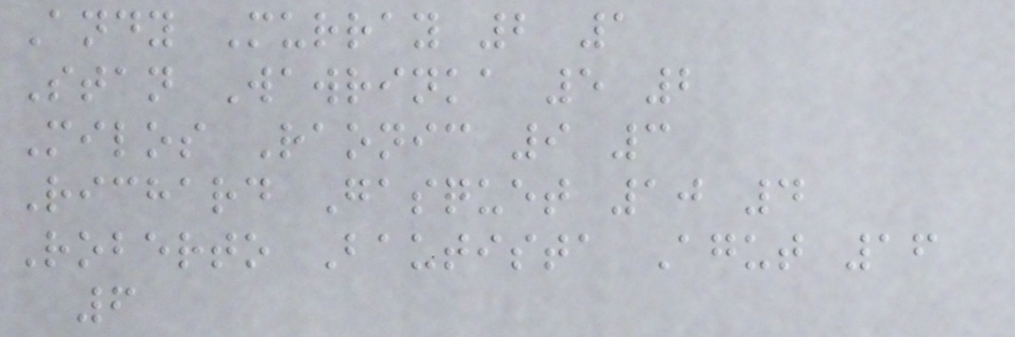Andy Murray 2 1
Stan Wawrinka 5 2
Milos Raonic 9 3
Richard Gasquet 10 4
Roberto Bautista Agut 16
6
